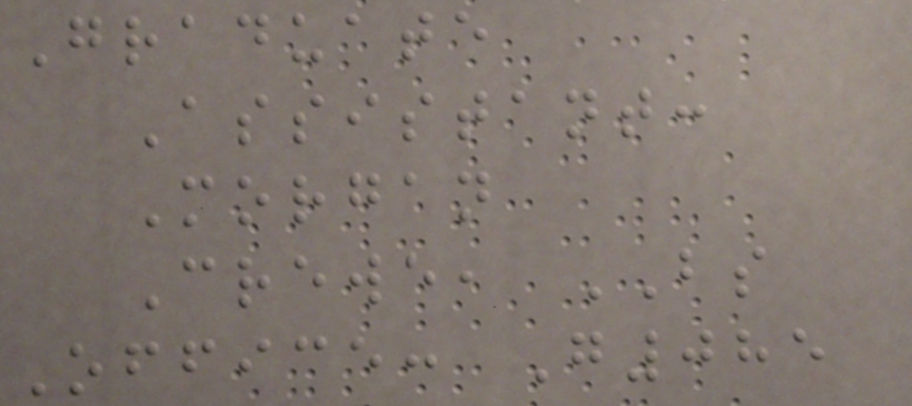Graduate
Assistant:
Morgan
Crewe, BS
Office: G085
